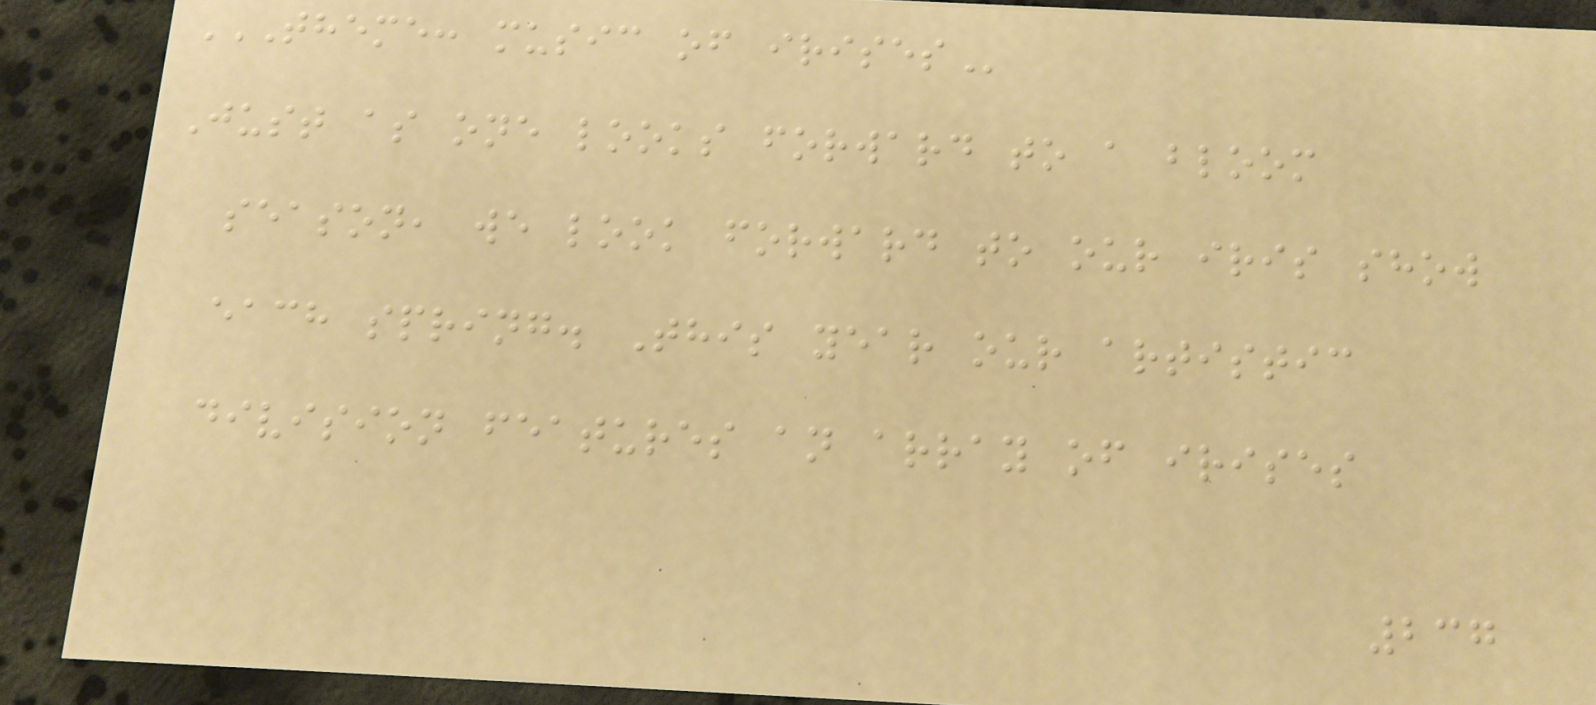THEME: MUSIC OF IRISES
Just as one looks forward to a bloom
season, we look forward to our iris show
each spring. This year our artistic
division features an array of irises
237
